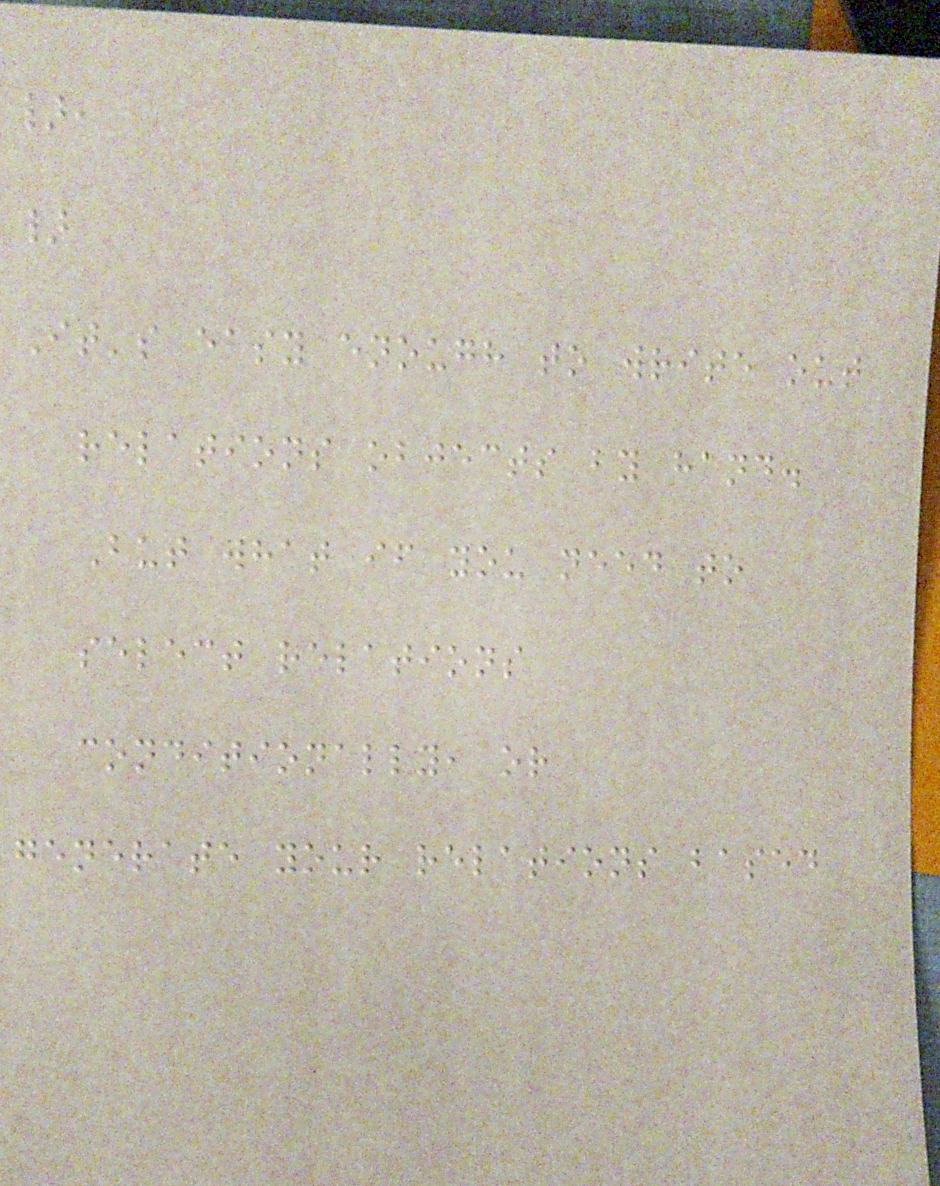},
}
It's easy enough to write out
relations objects by hand.
But what if you need to
select relations
conditionally, or
generate your relations based
